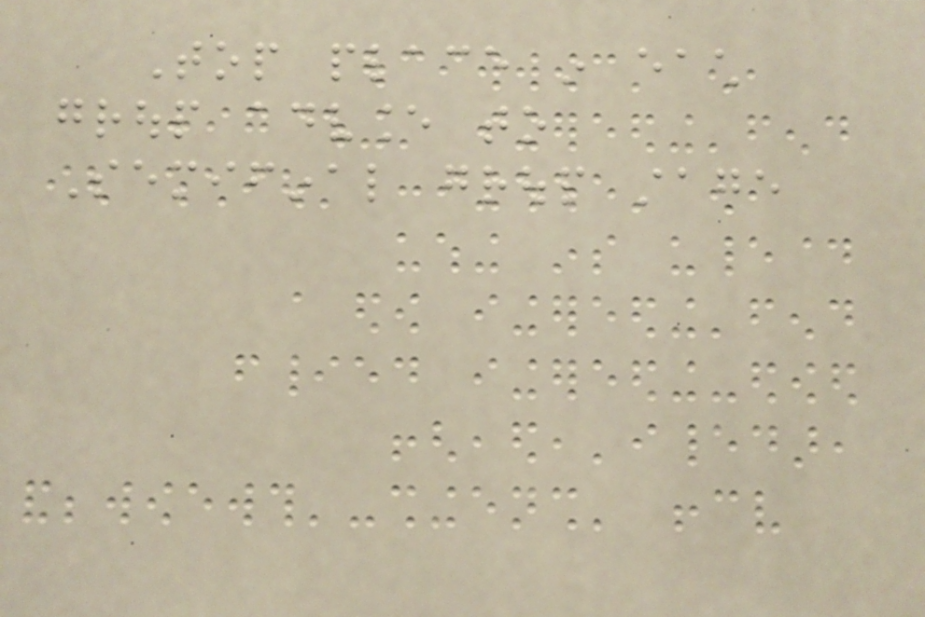Top place in each
group advance to
Semifinal group stage
